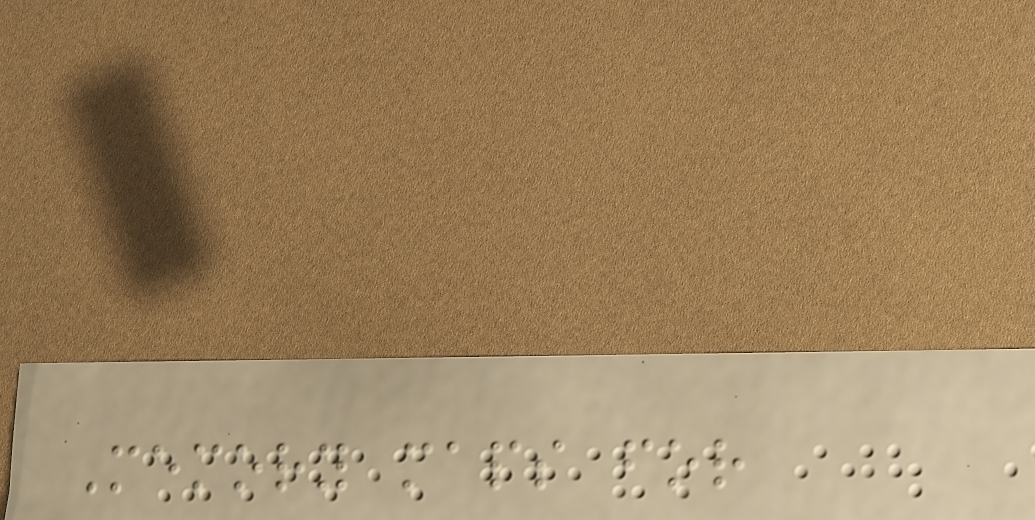Memory maps for
